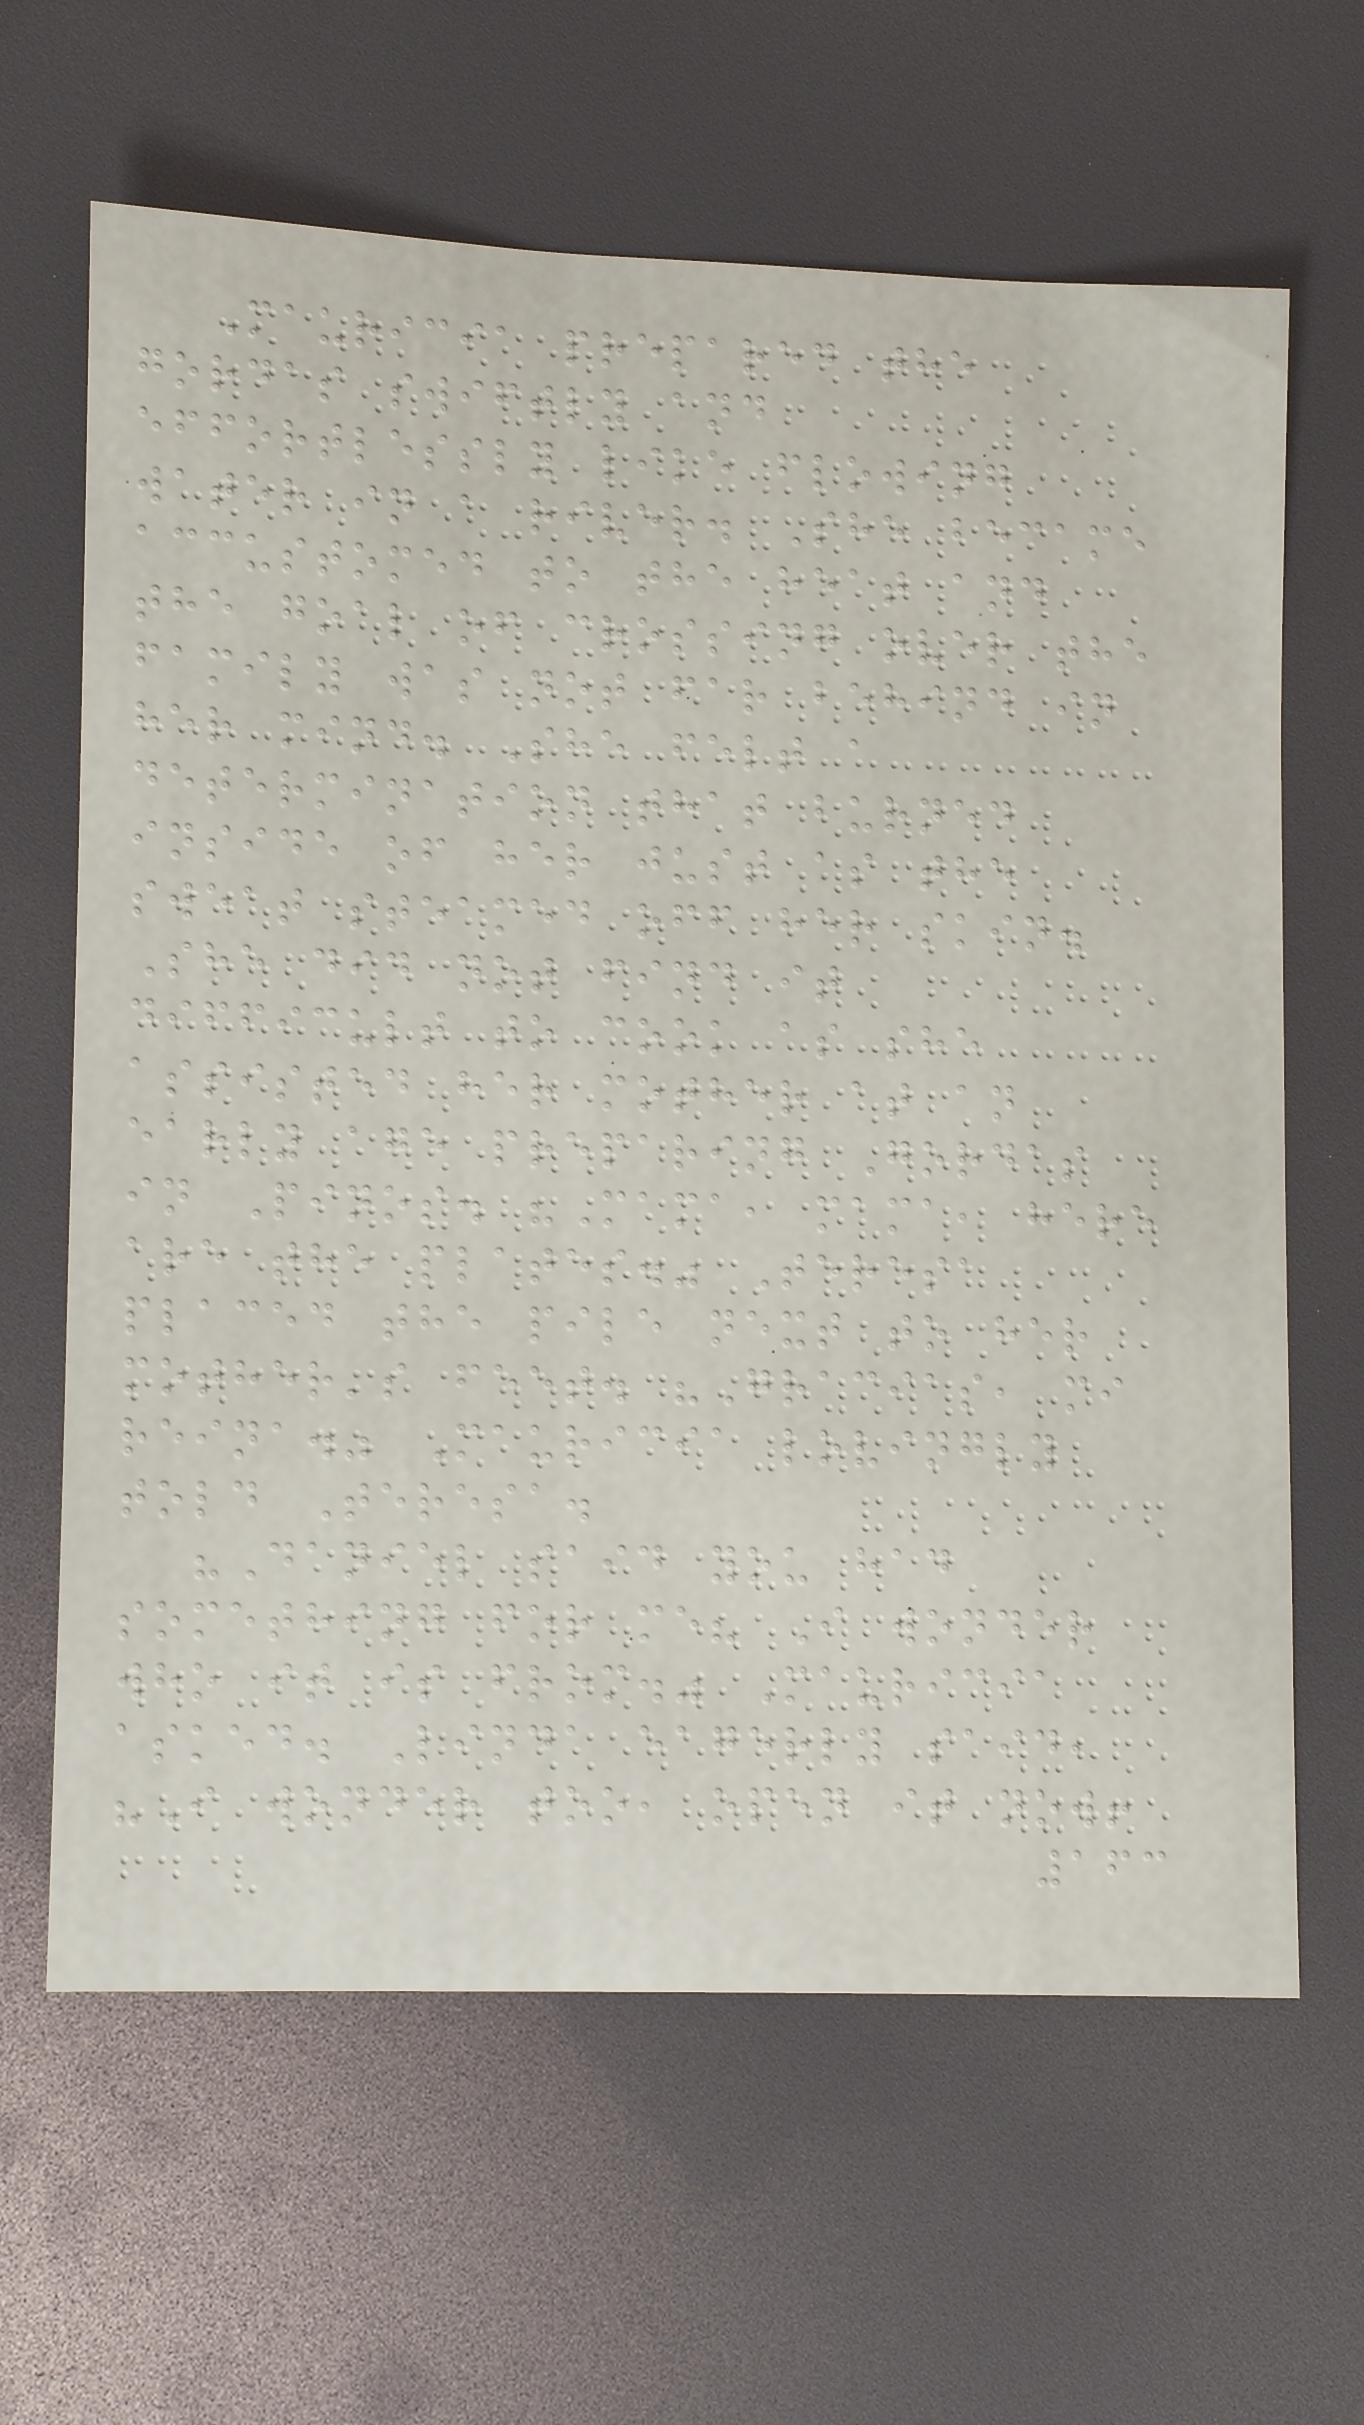Mauricia prepared the
gordas swiftly and
effortlessly like flowing
water in a river. She became
accustomed to the heat and
the goal of crossing over the
family was not far behind in
her mind. She felt a
determination that burned
inside of her just as the
sweat steamed off her skin.
She did not find it
difficult to cook as she
assisted her mother at an
early age preparing Gordas
in Pinos. "Mama, mama, here
are the plates." Teresa
placed the pile next to her
mother's feet. "Gracias, mi
reina." Mauricia lovingly
told Teresa.
"Daniel said you had
something for me? I wonder
who it is from." Mauricia
asked. Linda eagerly said,
"I wonder too, open it now!
163
